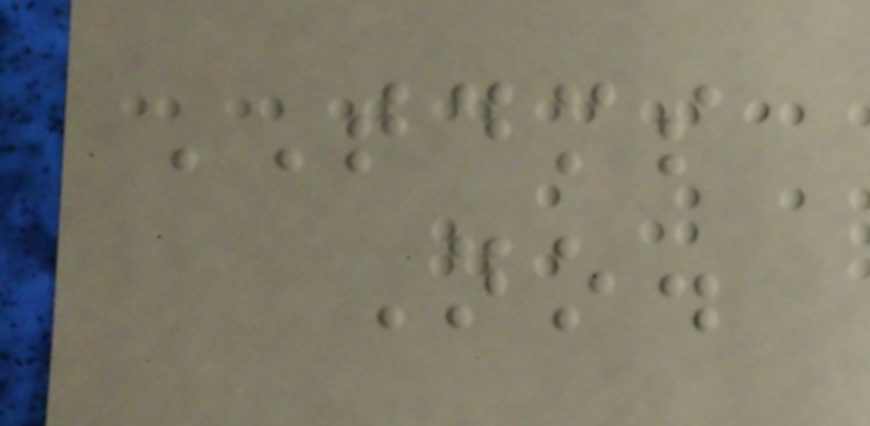TDMS
No.
